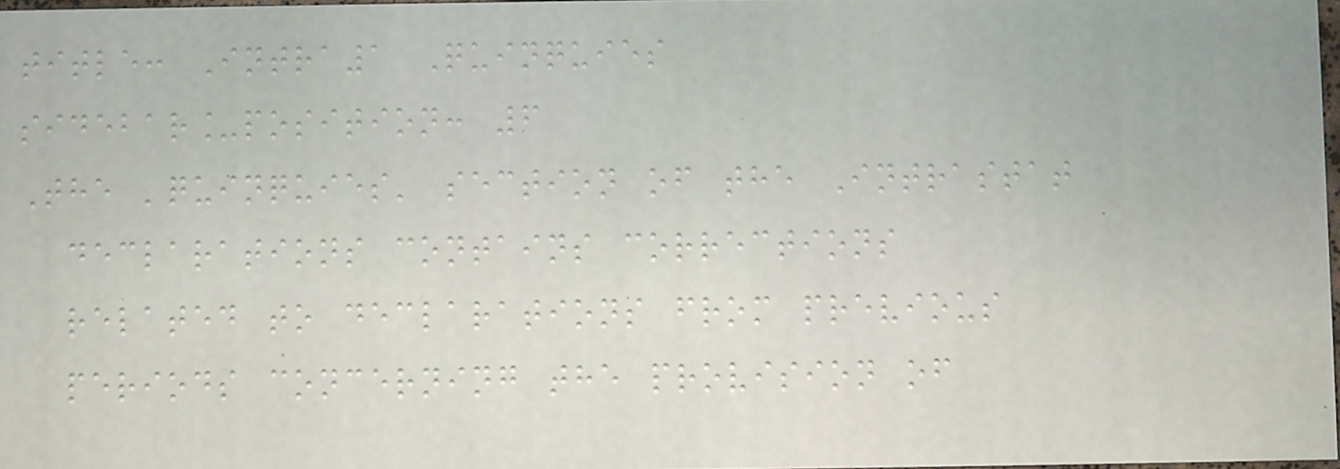title: Intra1 Quinquies
sidebar_position: 6
The 'quinquies' section of the Intrastat
declarations contains corrections
related to declarations from previous
periods concerning the provision of
